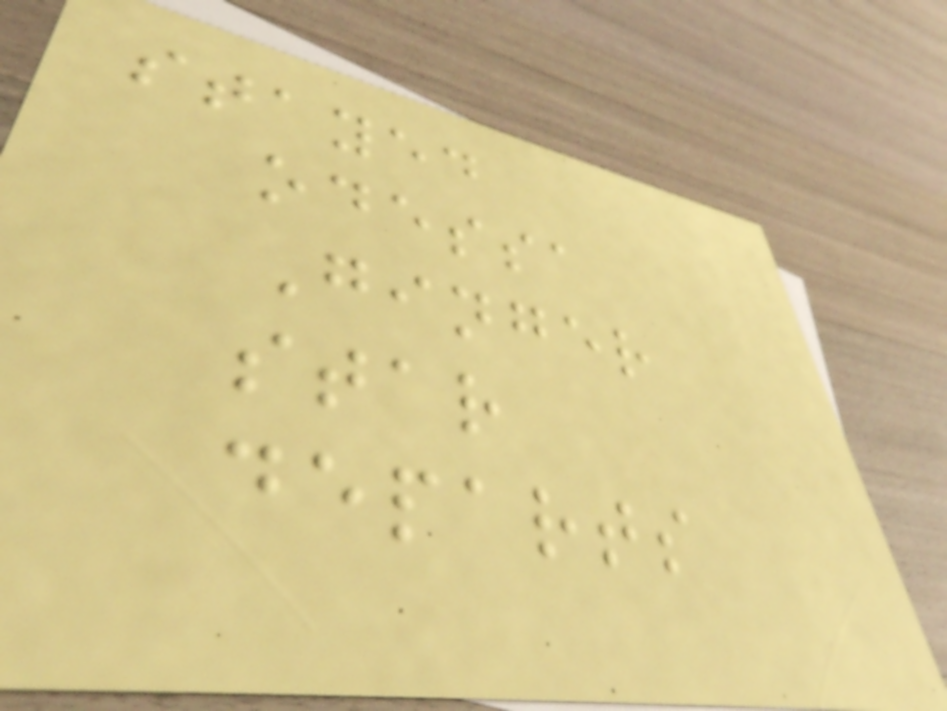stayed
odessa
Ginger
star
departs
